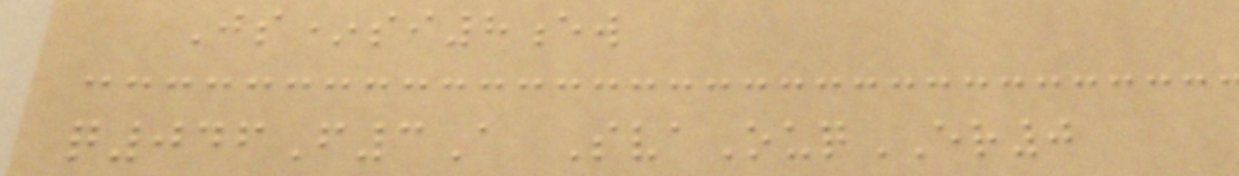Js*si8ew
q046F3A SvaOuqER0
